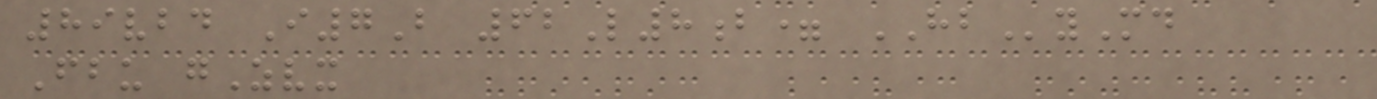89vbd I7B 62L8b= HByMd
Fbu gZvx
